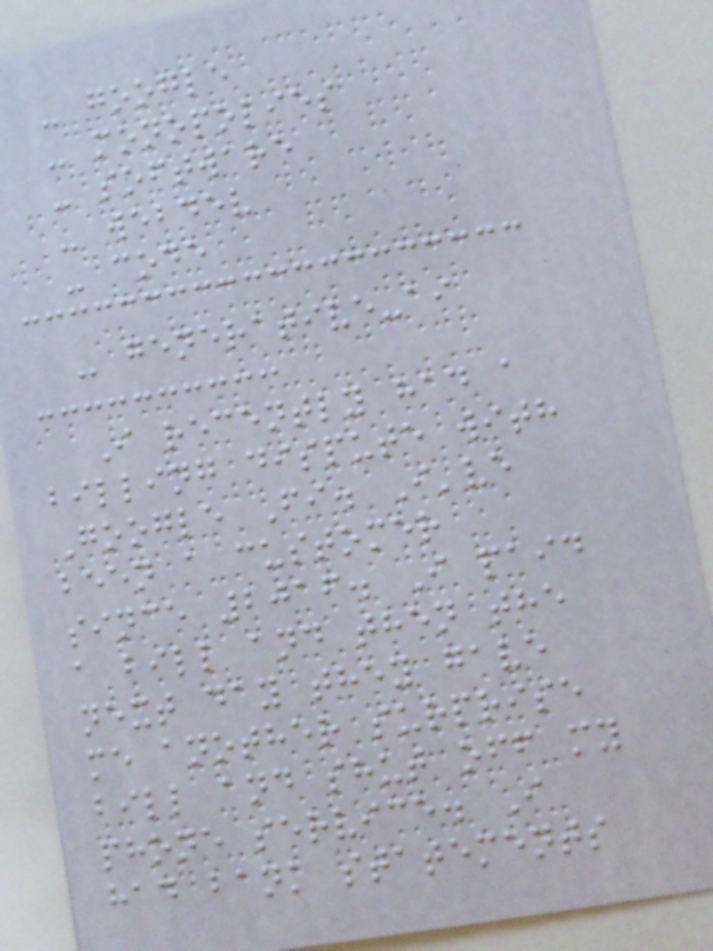- google
- monopolies
- software
- webdev
- code
- generative-ai
I recently had a
billing dispute with
Google Fi. I've
been a customer
since 2016. I paid
a bill and then the
next day they gave
me another surprise
bill and shut off my
phone service. I
had bank statements
